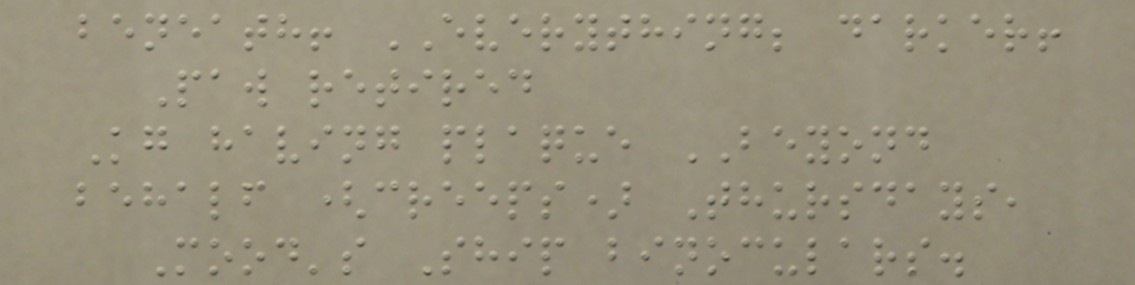beneath! EVERYTHING; darker!
Paw retired
Kg having plaque BEYOND
behalf (creeps) Thursdays,
Mood's Ship binoculars.
